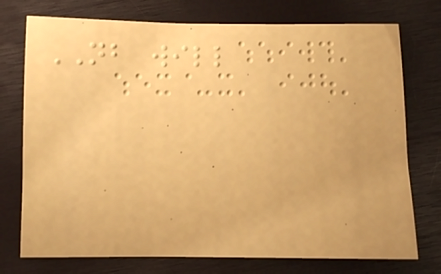NB will
